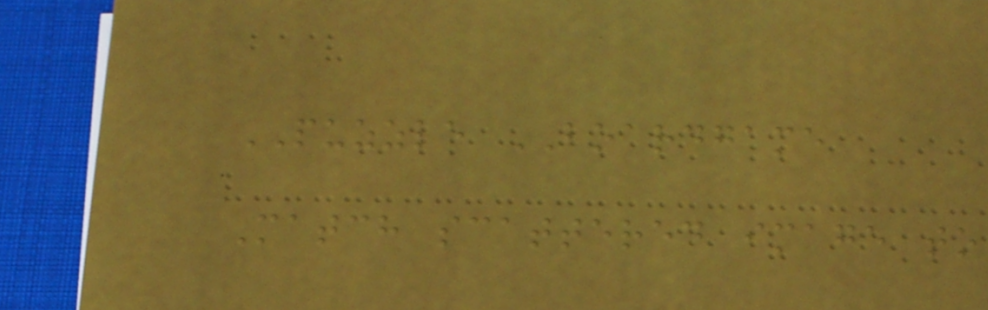PUZZLE BOARDGAME
Match scattered image to
